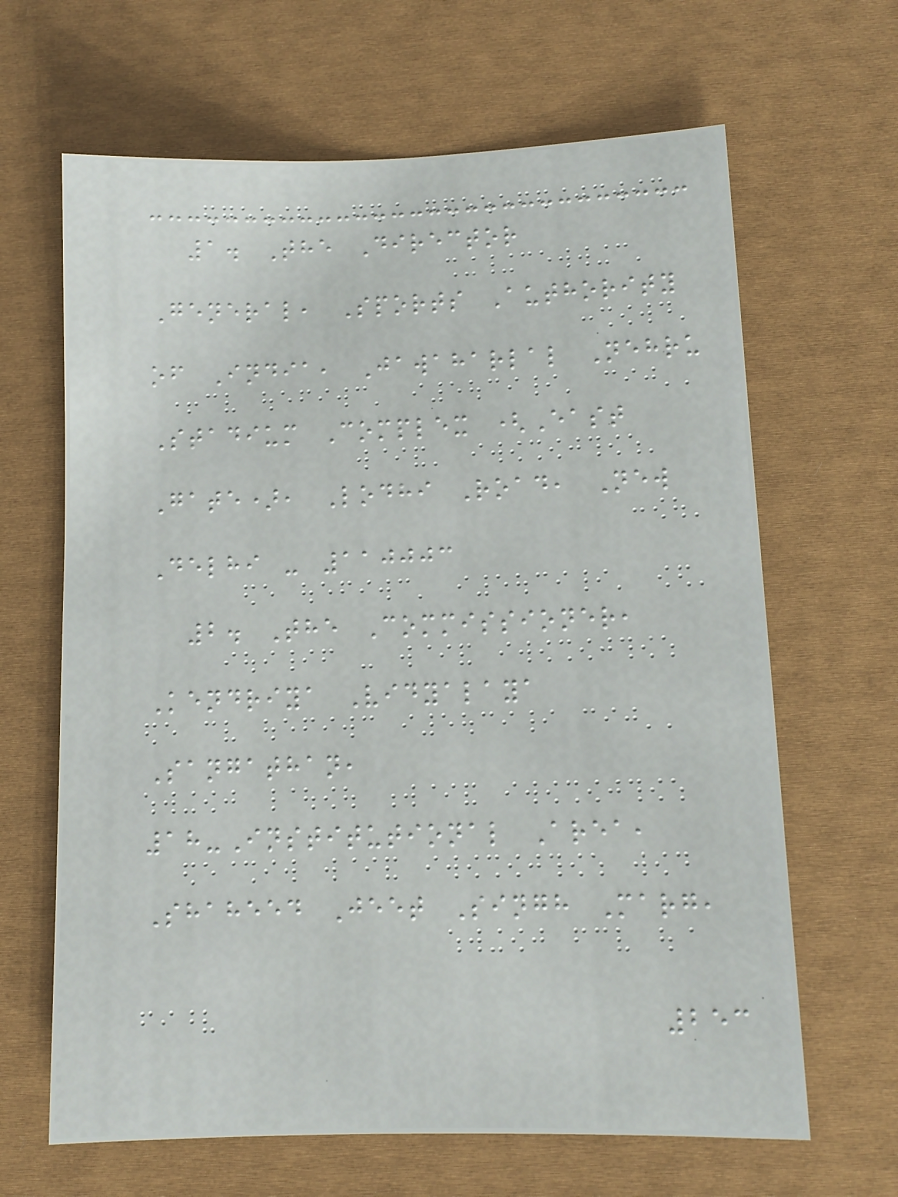1. The Director
General, Sports Authority
of India, Jawaharlal Nehru
Stadium Complex (East
Gate), Lodhi Road, New
Delhi - 110003
2. The Commissioner,
Kendriya Vidyalaya
Sangathan,
18-Institutional Area,
Shaheed Jeet Singh Marg,
253
